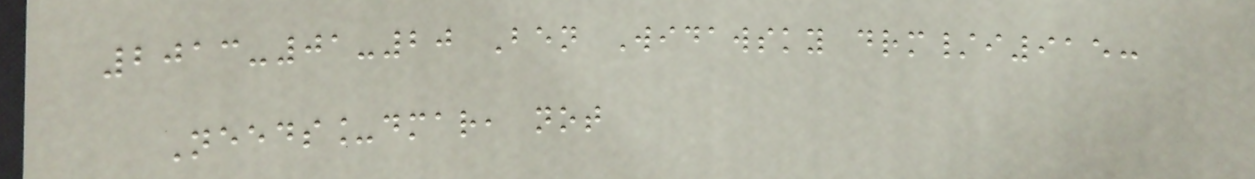2013-01-20 Ben Widawsky drm/i915:
Needs_dmar, not
